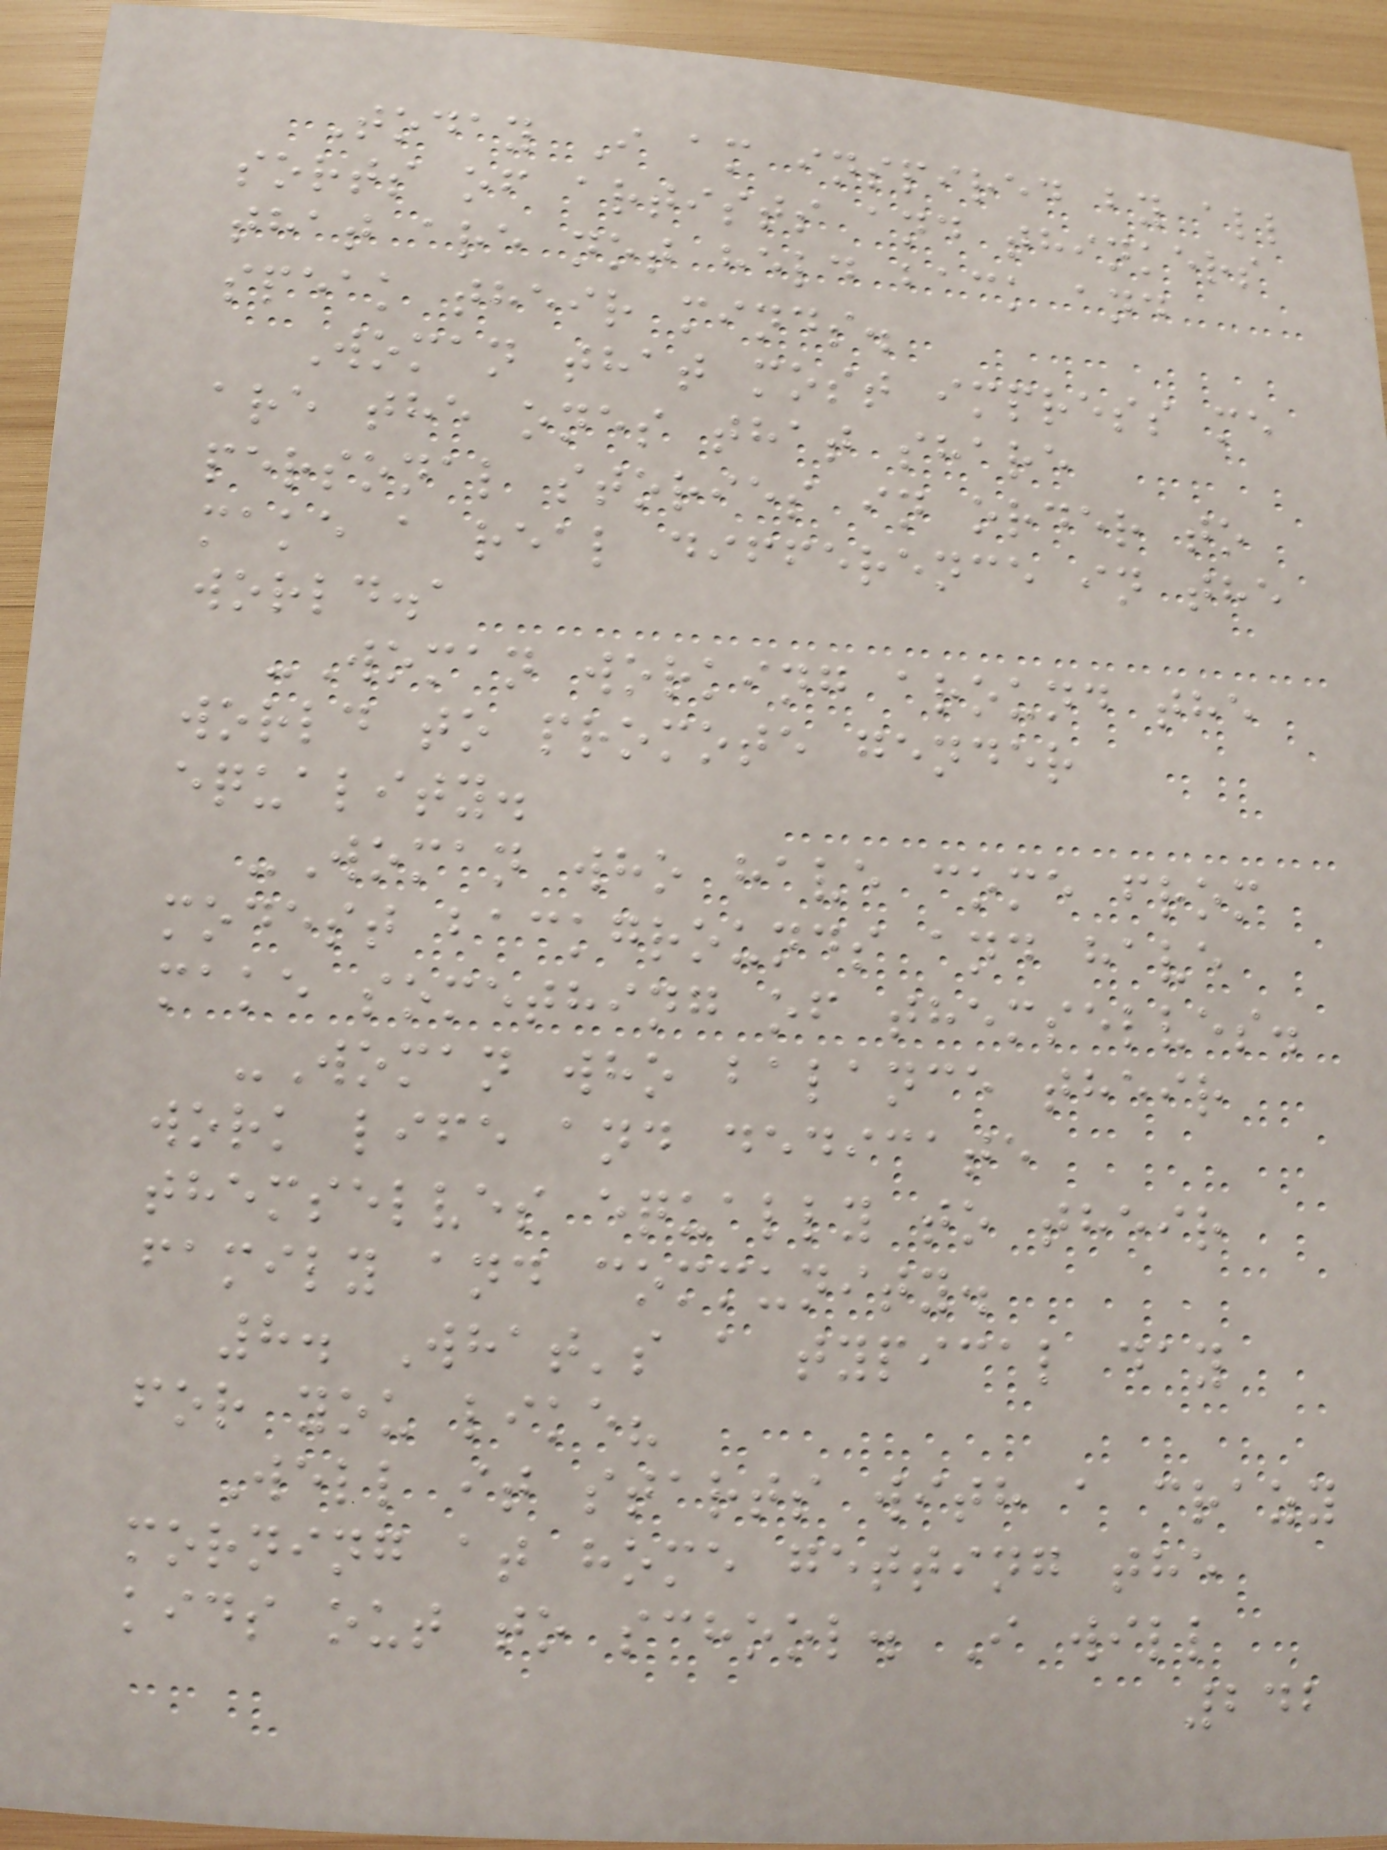Today I am inspired by all
sorts of artists and thinkers
that are not held back and
speak their minds.
Woman that most impress me
are the ones that share
personal stories in order to
make a real difference in the
world.a
-Woman working around the
world to promote gender
equality.
-Woman who have come from
modest backgrounds and have
make something of themselves.
-Woman who balance their
work life and dedicate
themselves equally to their
family and community.
8. What's a typical day
for you like?
Well it starts with a crazy
morning at home getting the
kids out to school. I will
242
